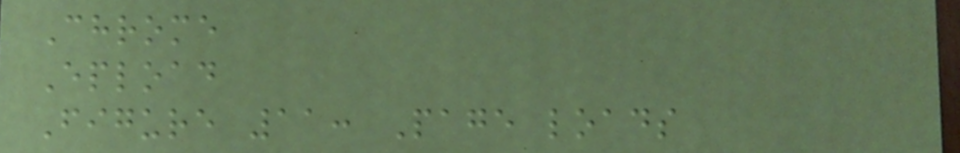Chrome
Epload
Figure 11: Page loads
